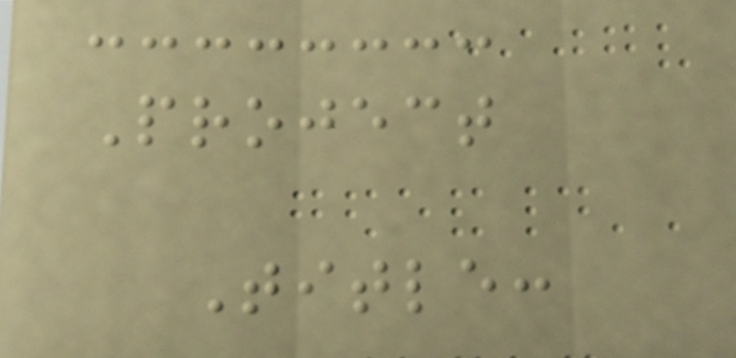Project
Title:
